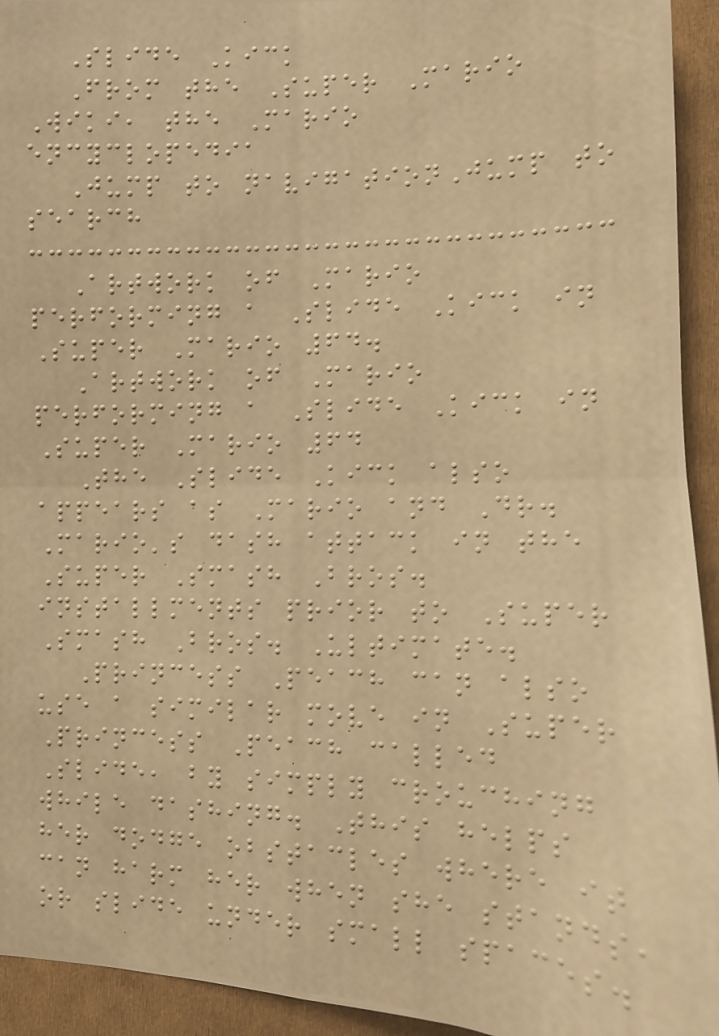Slide Kick
From the Super Mario
Wiki, the Mario
encyclopedia
Jump to navigationJump to
search
Artwork of Mario
performing a Slide Kick in
Super Mario 64.
Artwork of Mario
performing a Slide Kick in
Super Mario 64
The Slide Kick also
appears as Mario and Dr.
Mario's dash attack in the
Super Smash Bros.
installments prior to Super
Smash Bros. Ultimate.
Princess Peach can also
use a similar move in Super
Princess Peach called
Slide, by simply crouching
while dashing. This helps
her dodge obstacles where it
can harm her when she stands,
or slide under small spaces.
